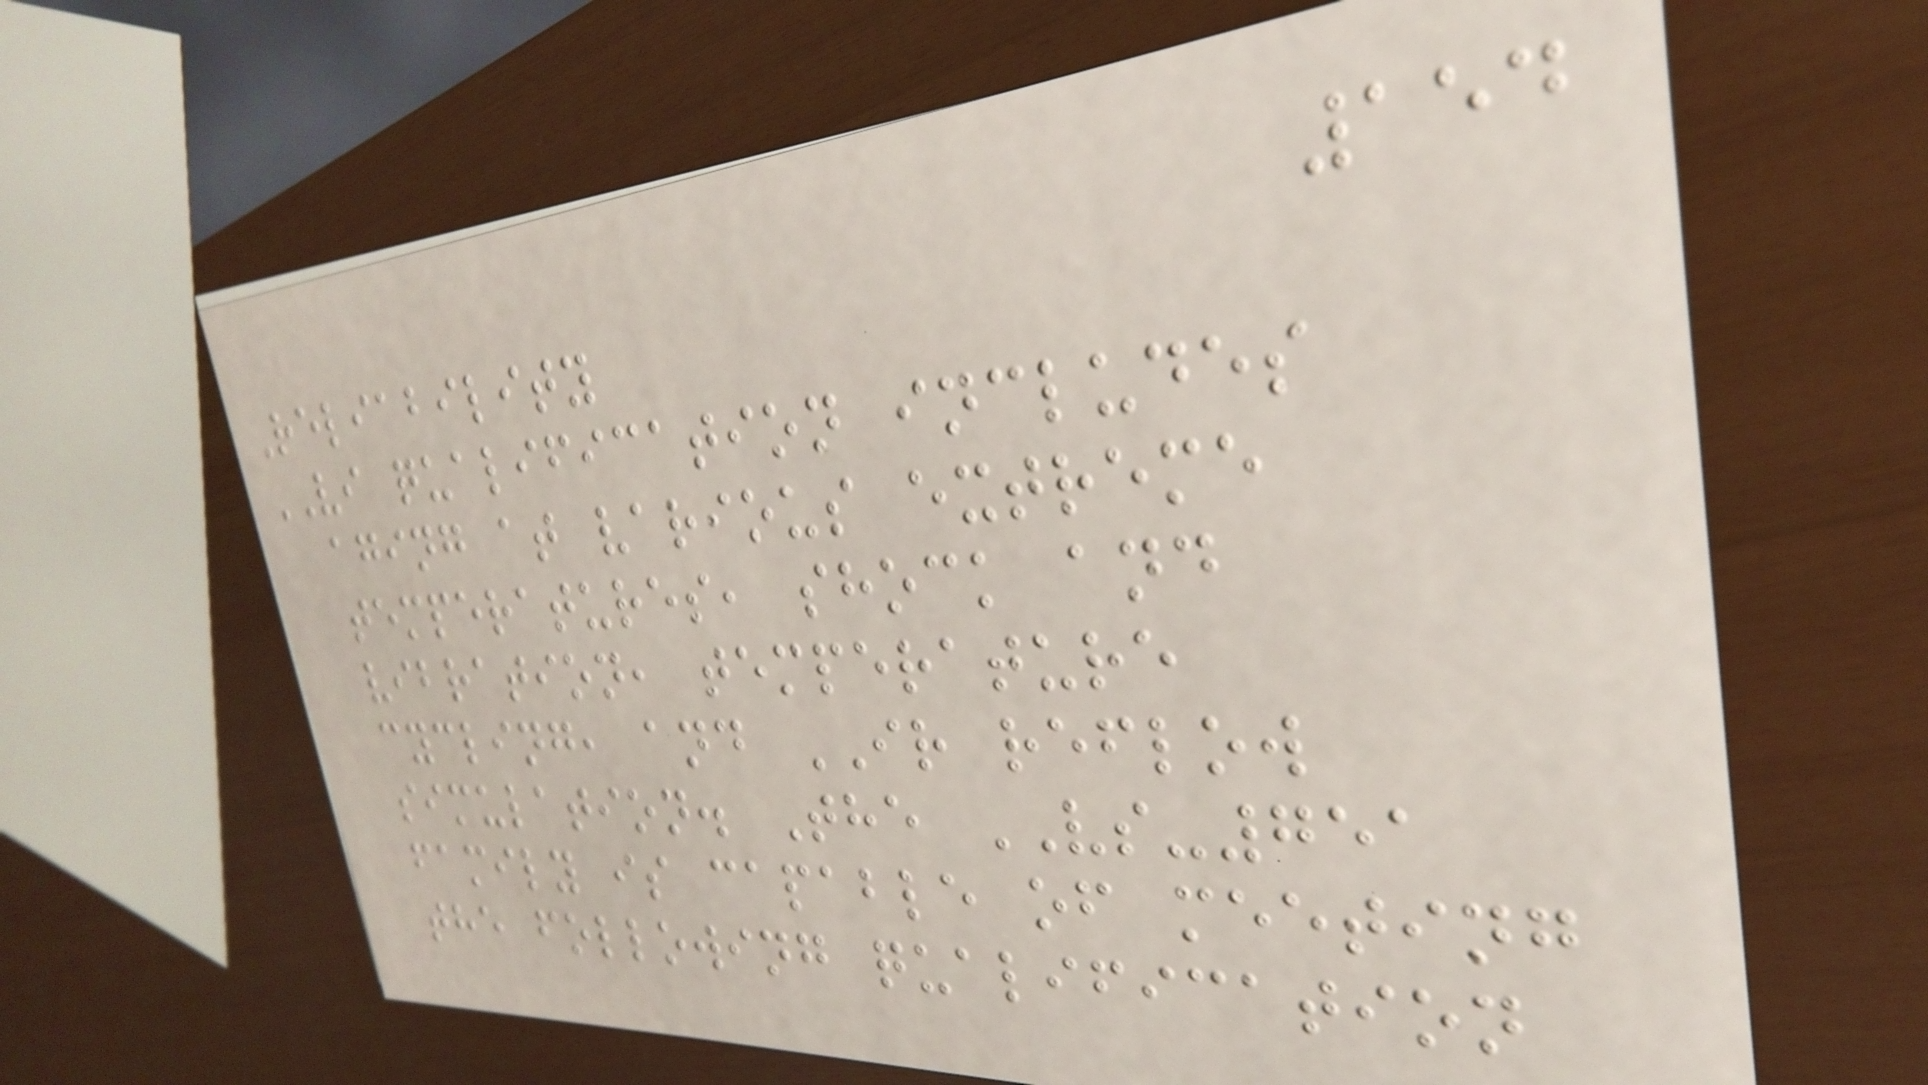154
Reliability
VI qualification includes
aging at various extreme
temperatures, shock and
vibration, temperature
cycling, and IR reflow
simulation. The VS-751
family is capable of meeting
the following qualification
